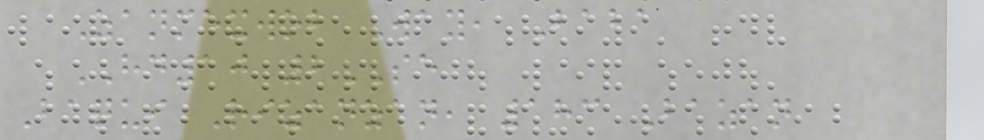Zanmexwob Way, Baba
HD10 2SE
Baqui Rizanzan, 183 Bazan
